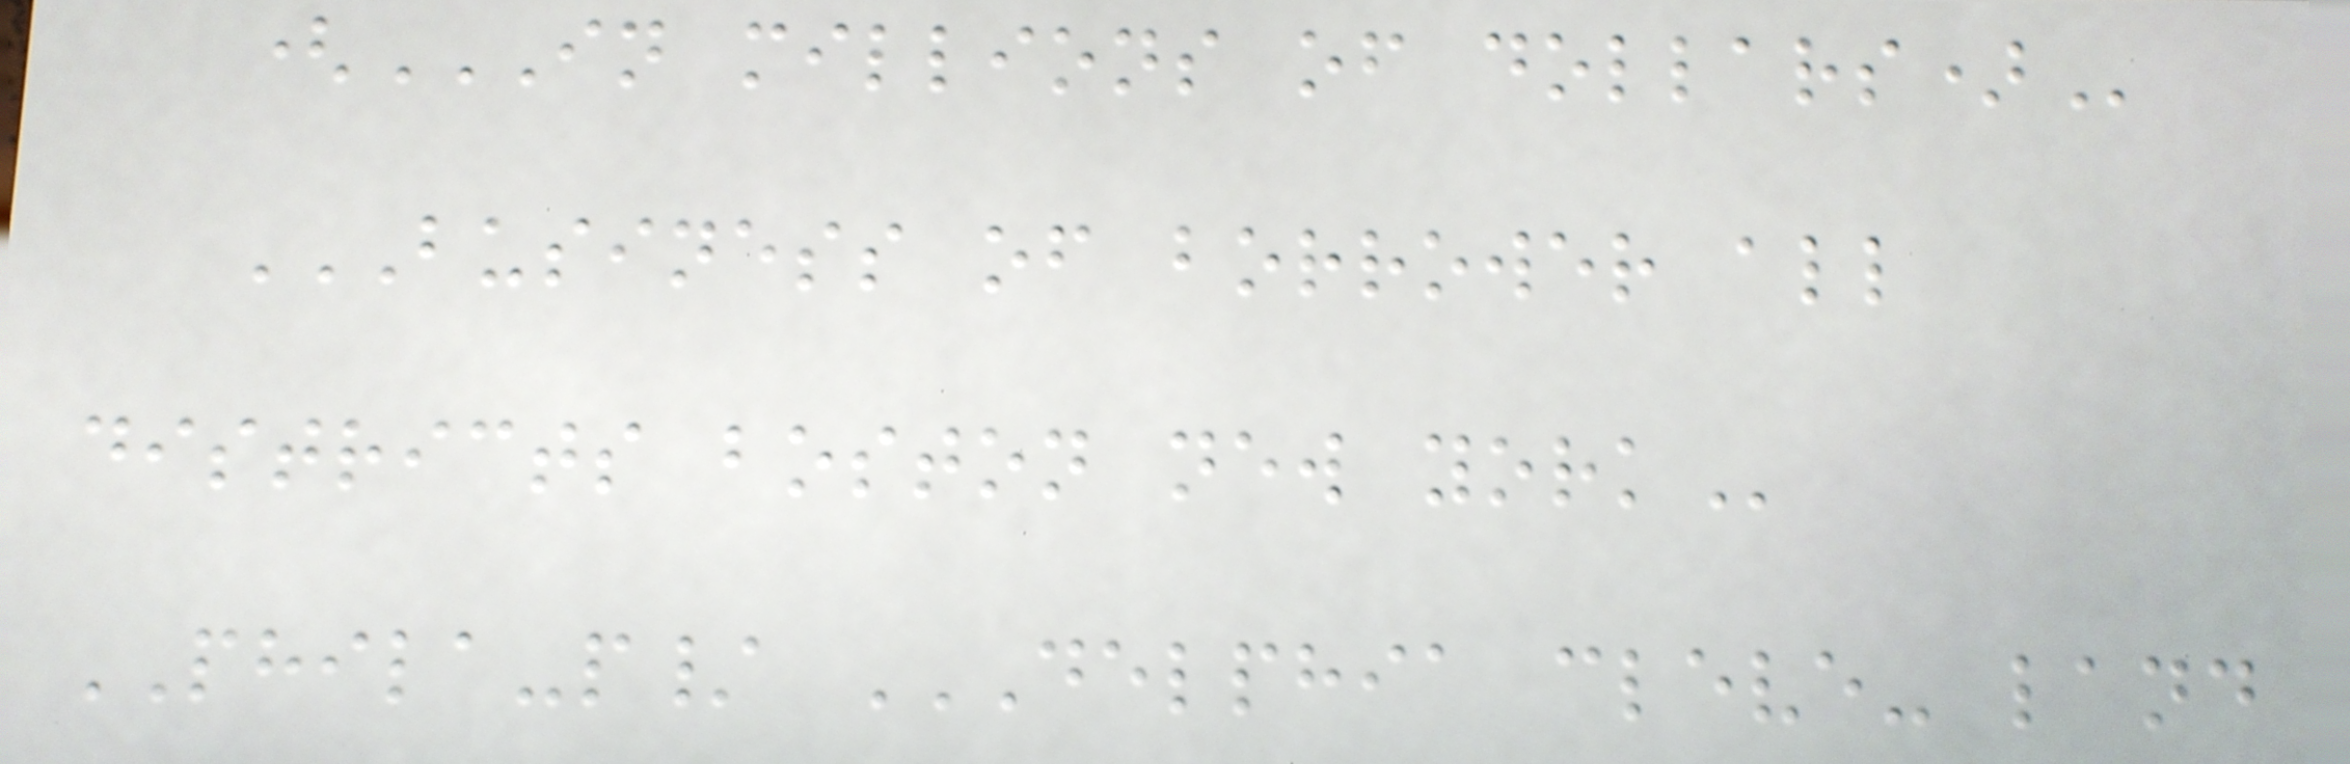(IN MILLIONS OF DOLLARS)
BUSINESS OF BORROWER ALL
DISTRICTS BOSTON NEW YORK
PHILA-p/ DELPHIA CLEVE- LAND
